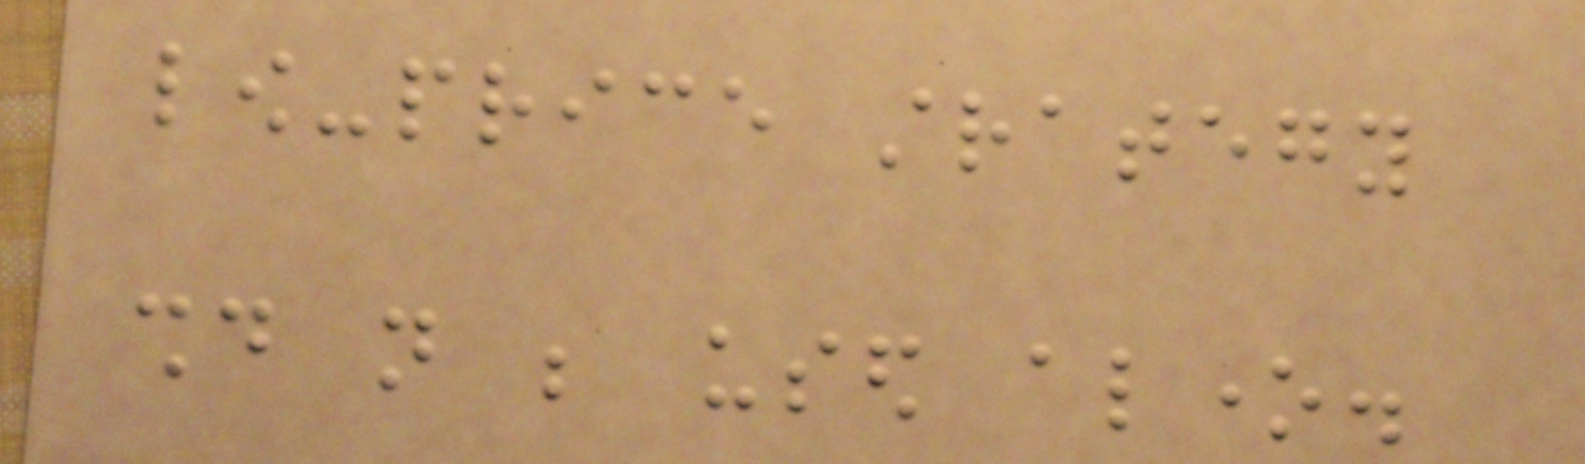low-price strategy
should not be used alone.
